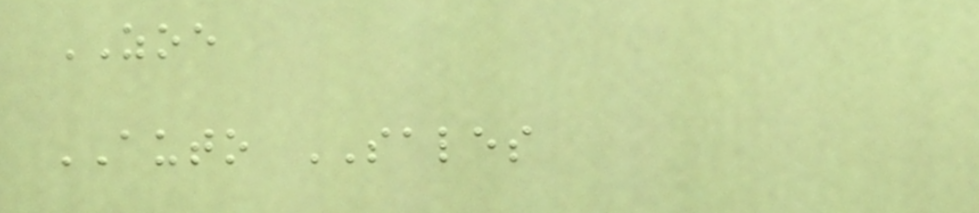ZOE
AUTO SALES
